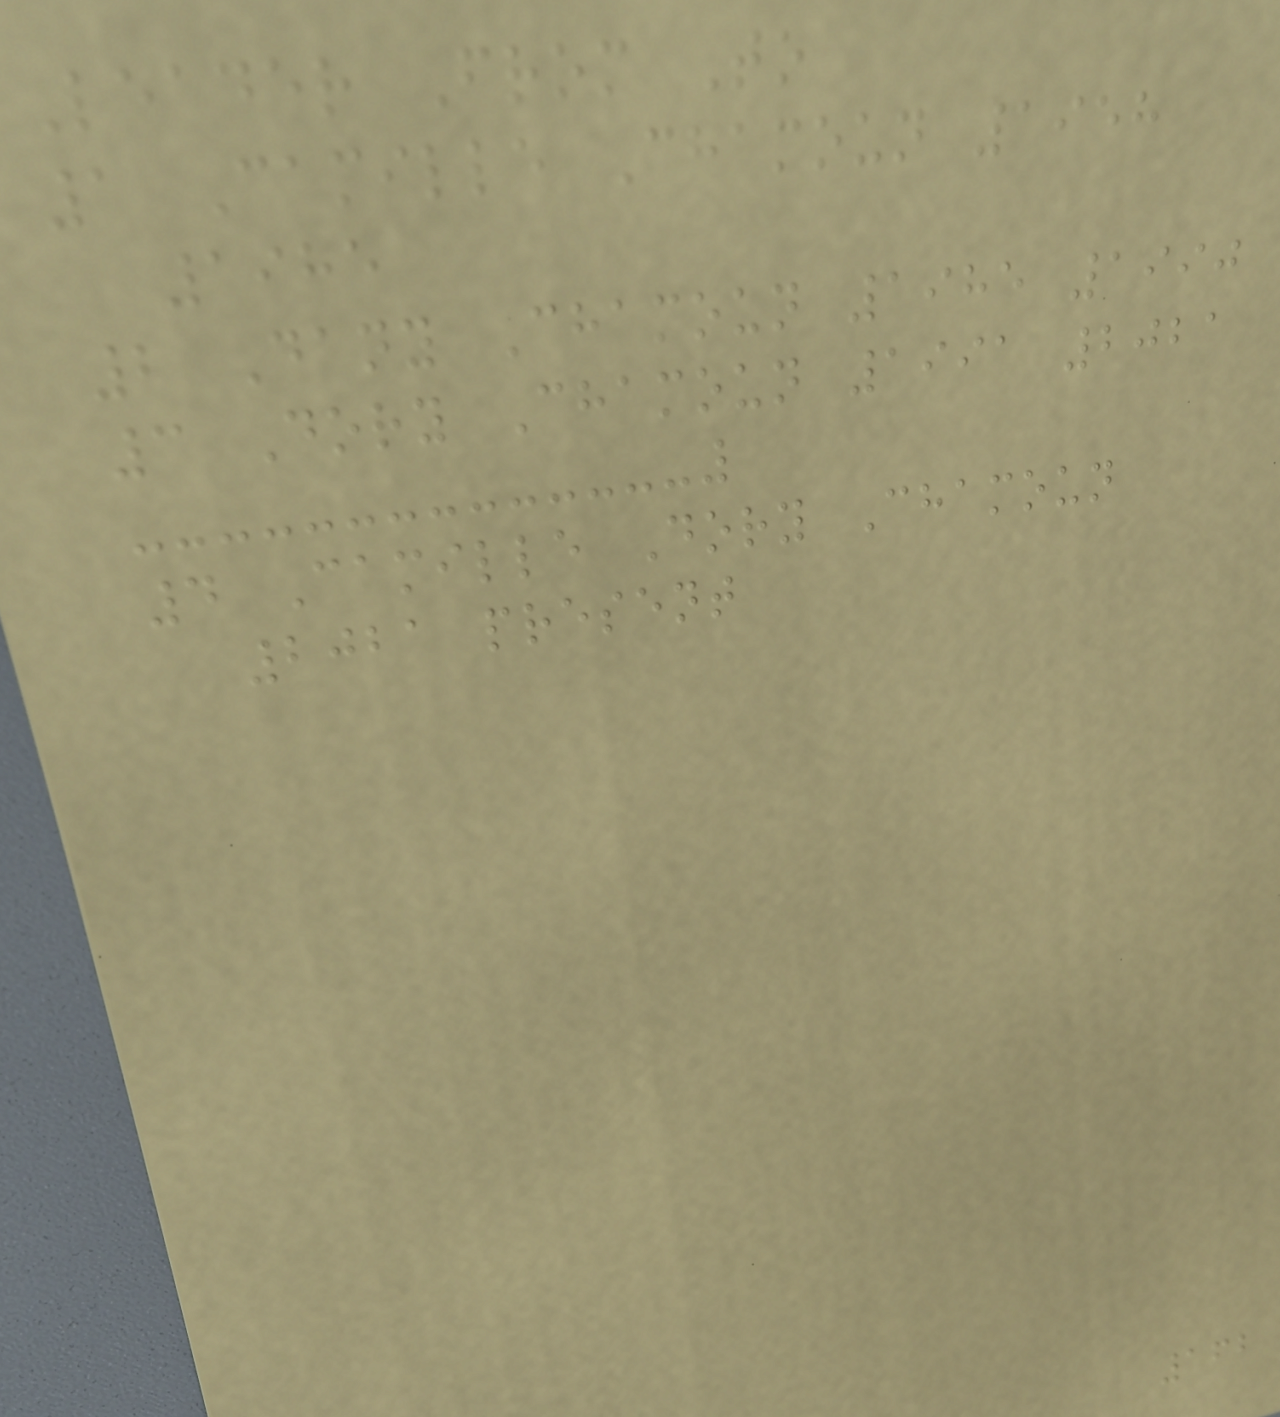Leader From To
1 Camille Chamoun 1958
1985
2 Dany Chamoun 1985 1990
3 Dory Chamoun 1991 2021
4 Camille Dory Chamoun
2021 present
162
